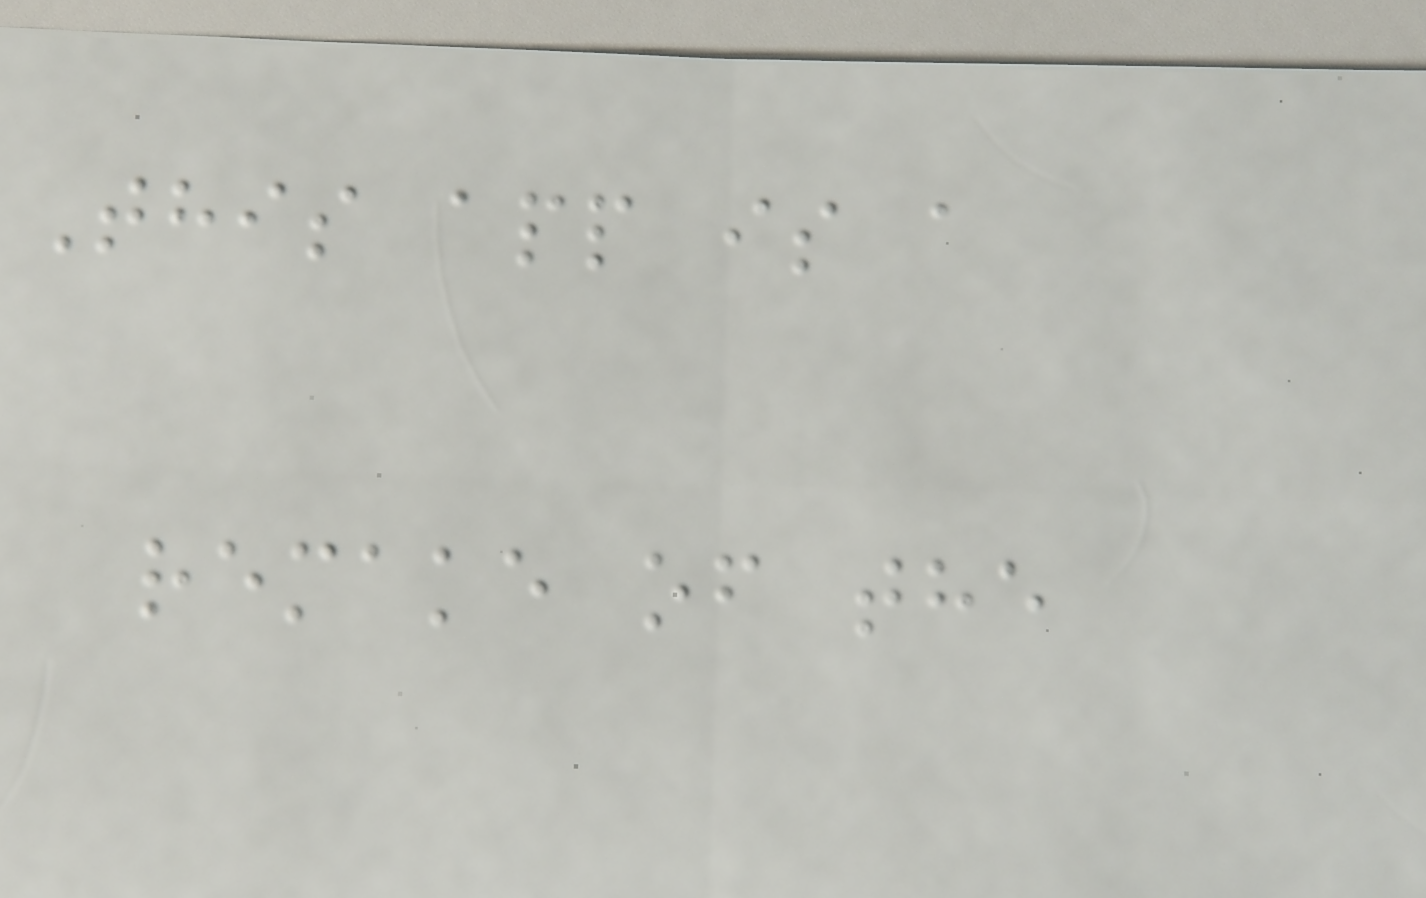This app is a
remake of the
